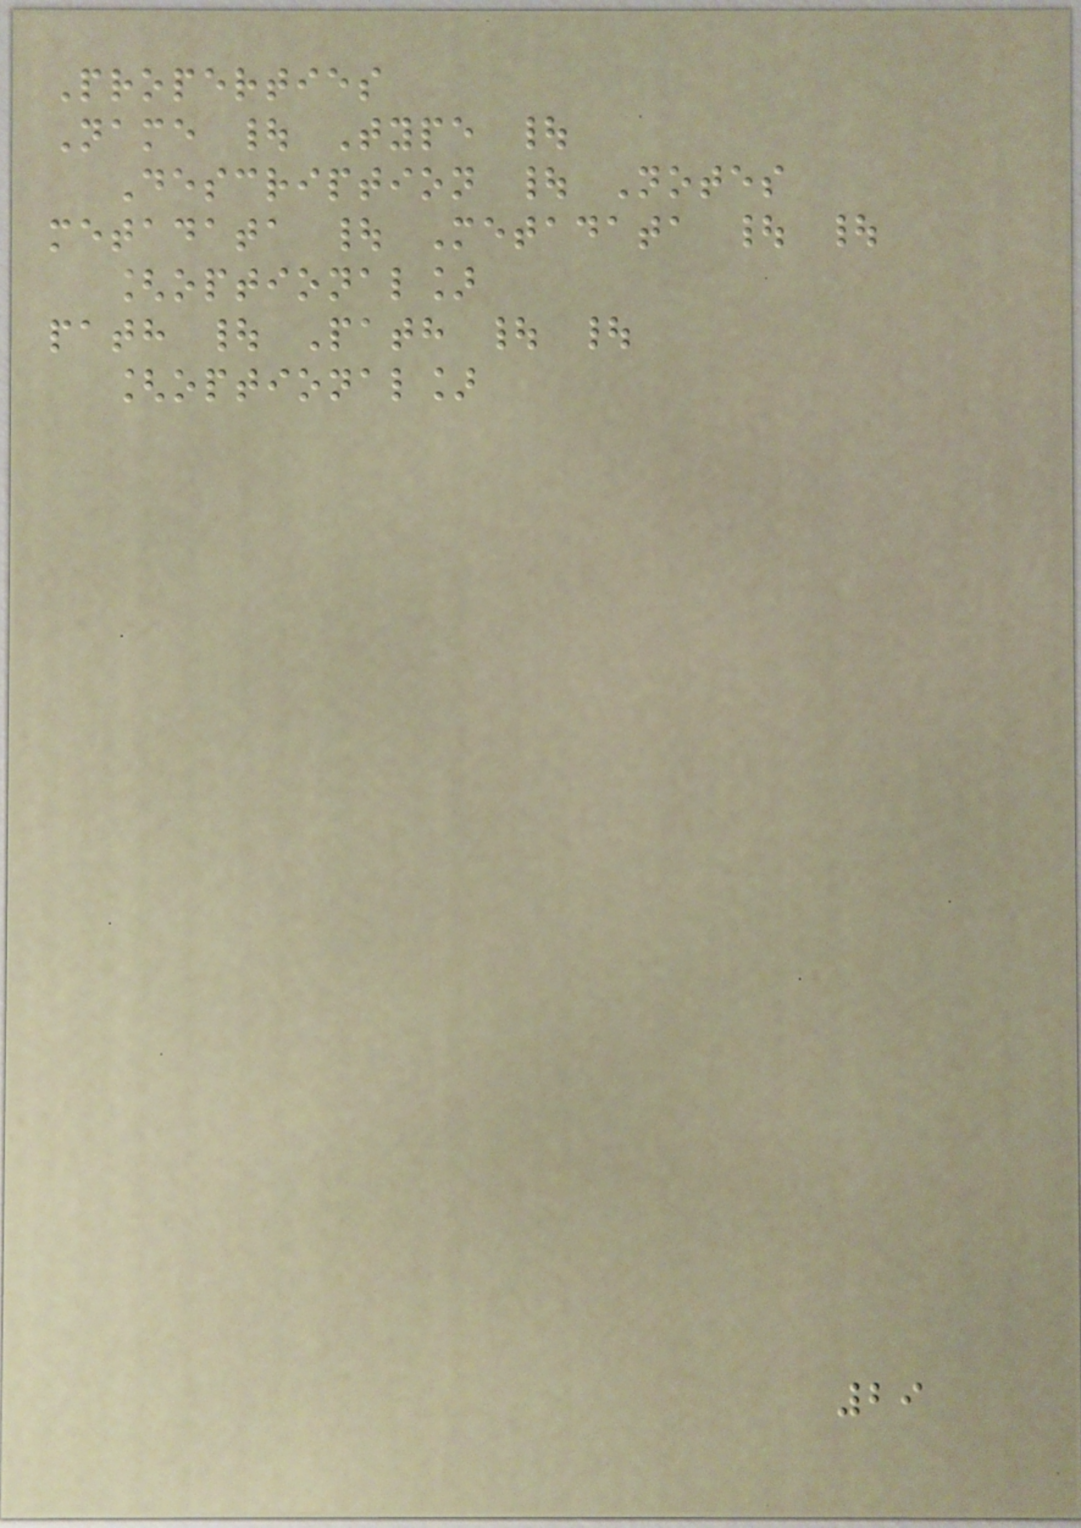Properties
Name | Type |
Description | Notes
metadata | Metadata | |
[optional]
path | Path | |
[optional]
29
